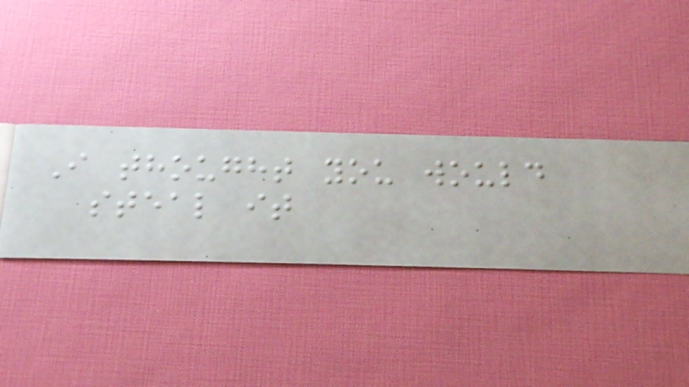I thought you would
steal it
